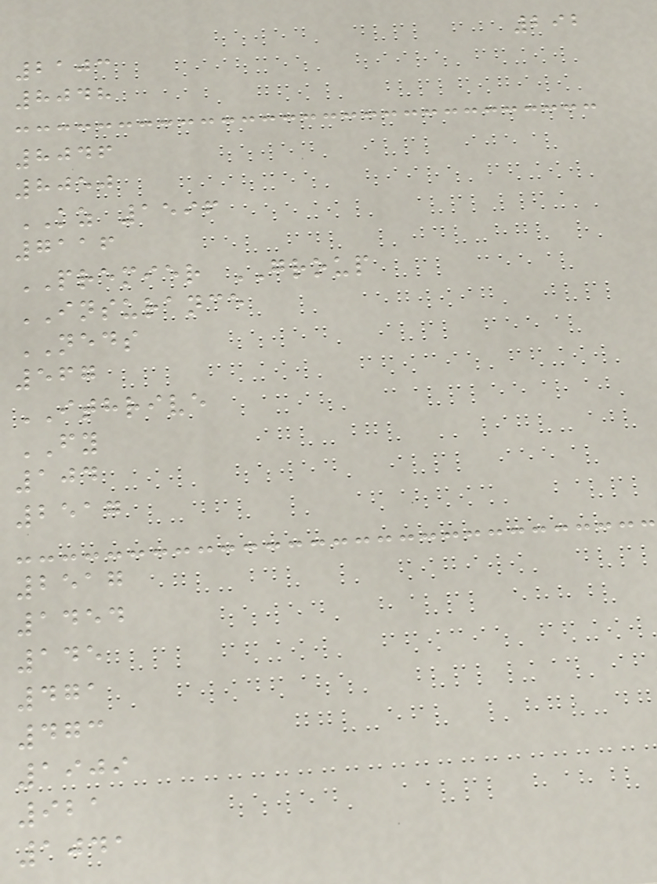292
2103
8048
8046
8050
KZ 1596
7116
PREMIER GROUP
INSURANCE
NEDS
567
ITHRIVE
FY
104
2517
2517
1454
145
471
473
1909
921
1041
